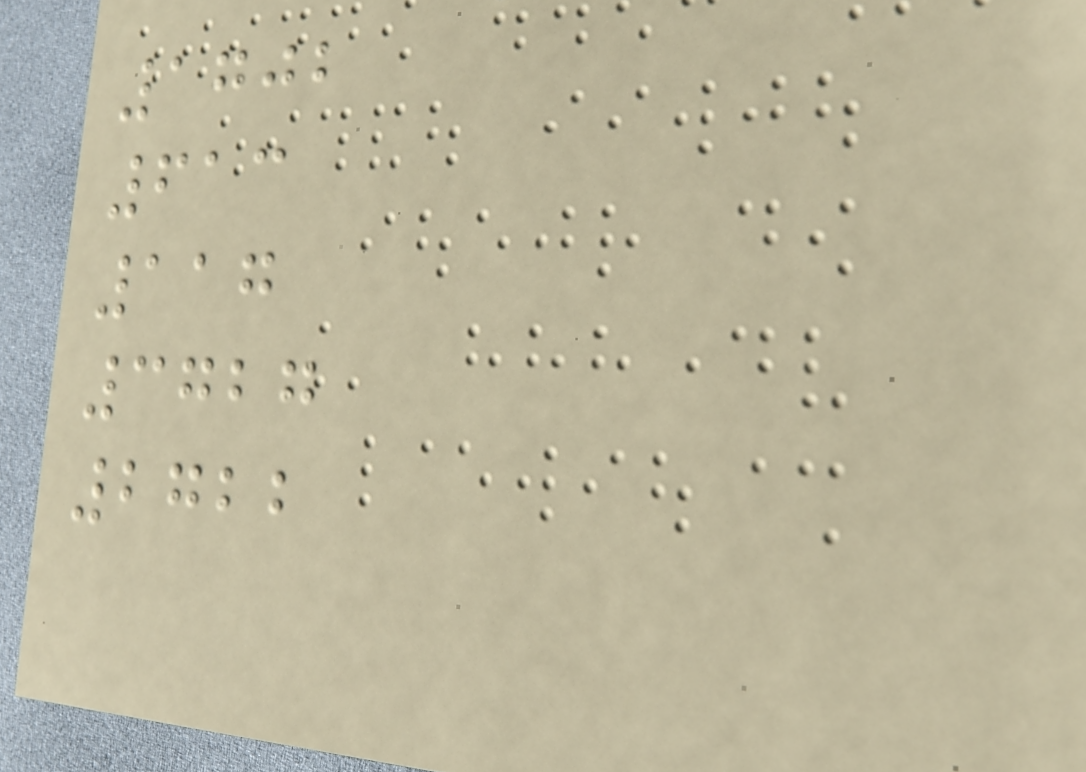1702
613
117
3727
2722
